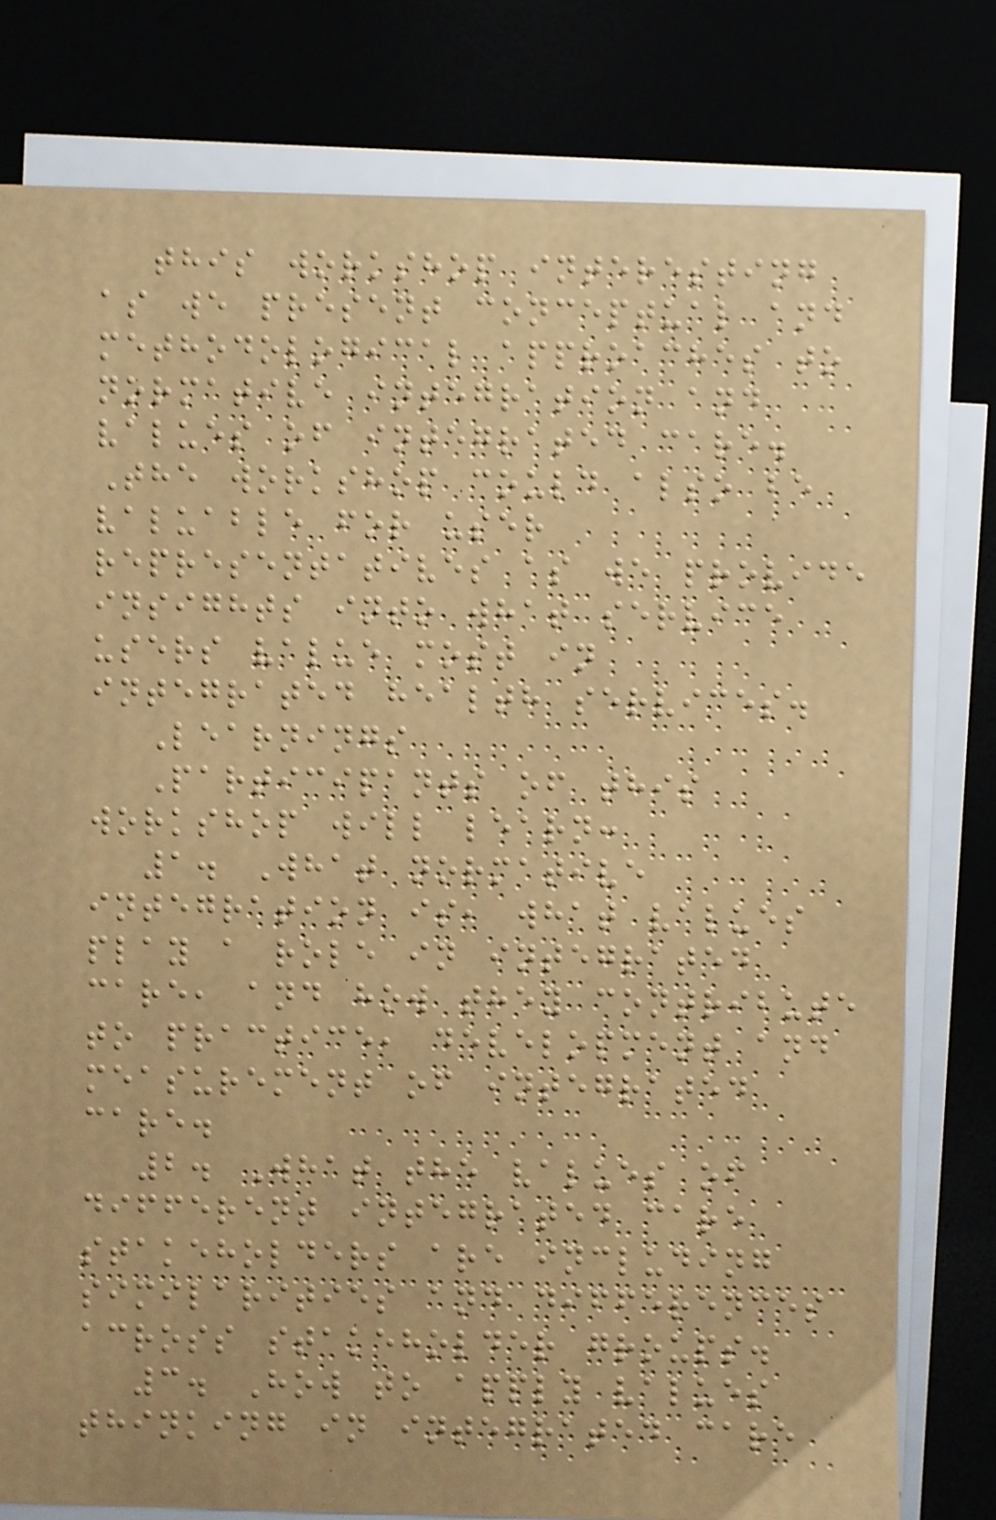this workshop interesting
as we present conceptual and
methodological approaches to
normative integration and
values of integrated care.
The workshop could also be
valuable for user
representatives as we provide
insights into what service
users value most in
integrated health services.
Learnings
Participants of this
workshop will learn:
1. What normative
integration is, what values
play a role in integrated
care, and how they contribute
to practice, development and
measurement of integrated
care.
2. What the values of
different integrated care
stakeholders are including
similarities and differences
across stakeholder groups.
3. How to apply values
thinking in integrated care
